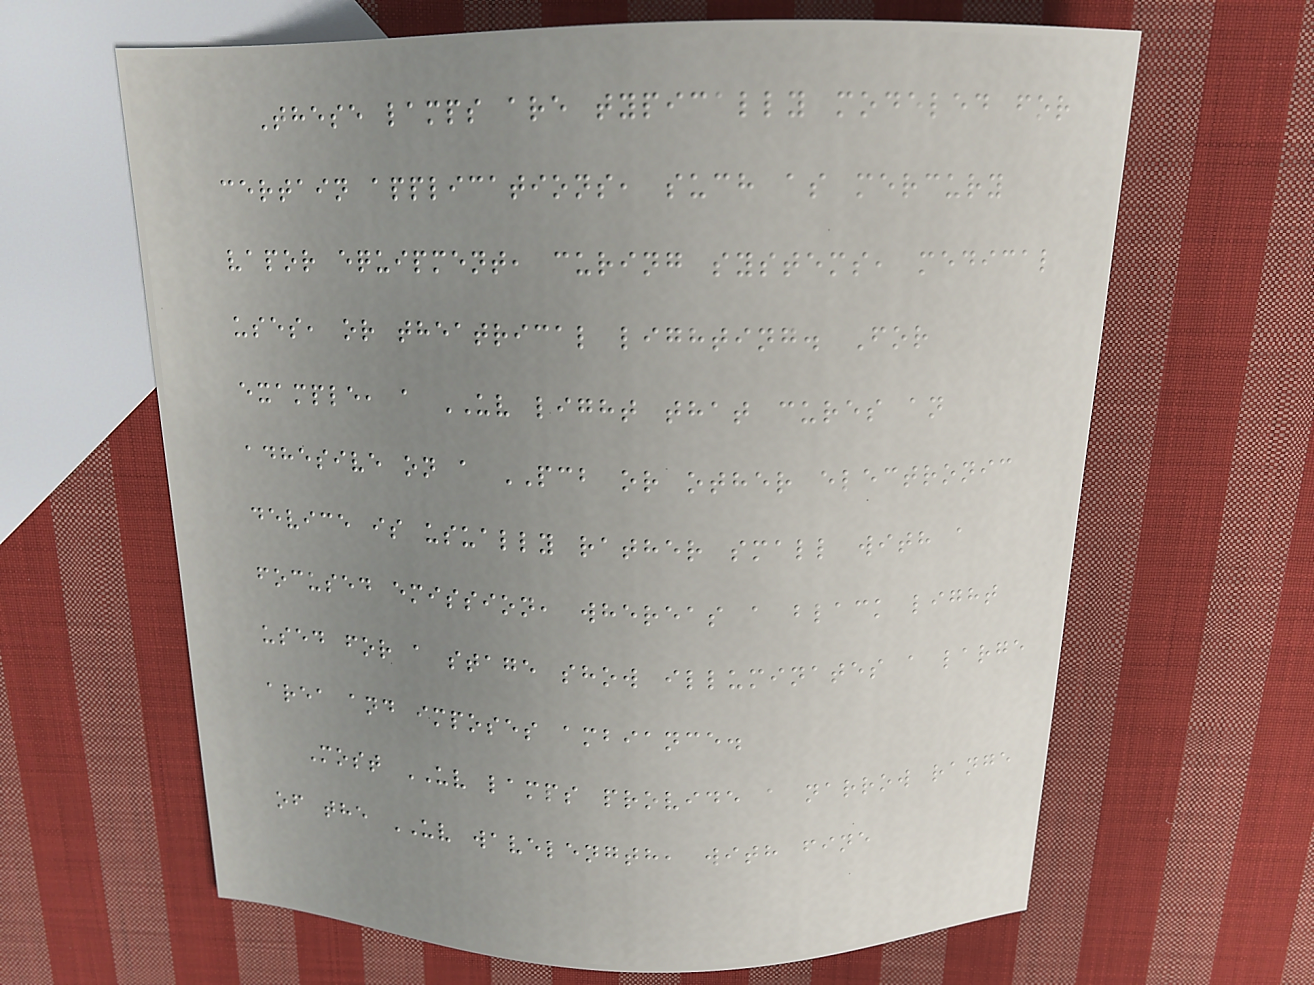These lamps are typically modeled for
certain applications, such as mercury
vapor equipment, curing systems, medical
uses, or theatrical lighting. For
example, a UV light that cures an
adhesive on a PCB or other electronic
device is usually rather small with a
focused emission, whereas a black light
used for a stage show illuminates a large
area and imposes ambiance.
Most UV lamps provide a narrow range
of the UV wavelength, with fine
